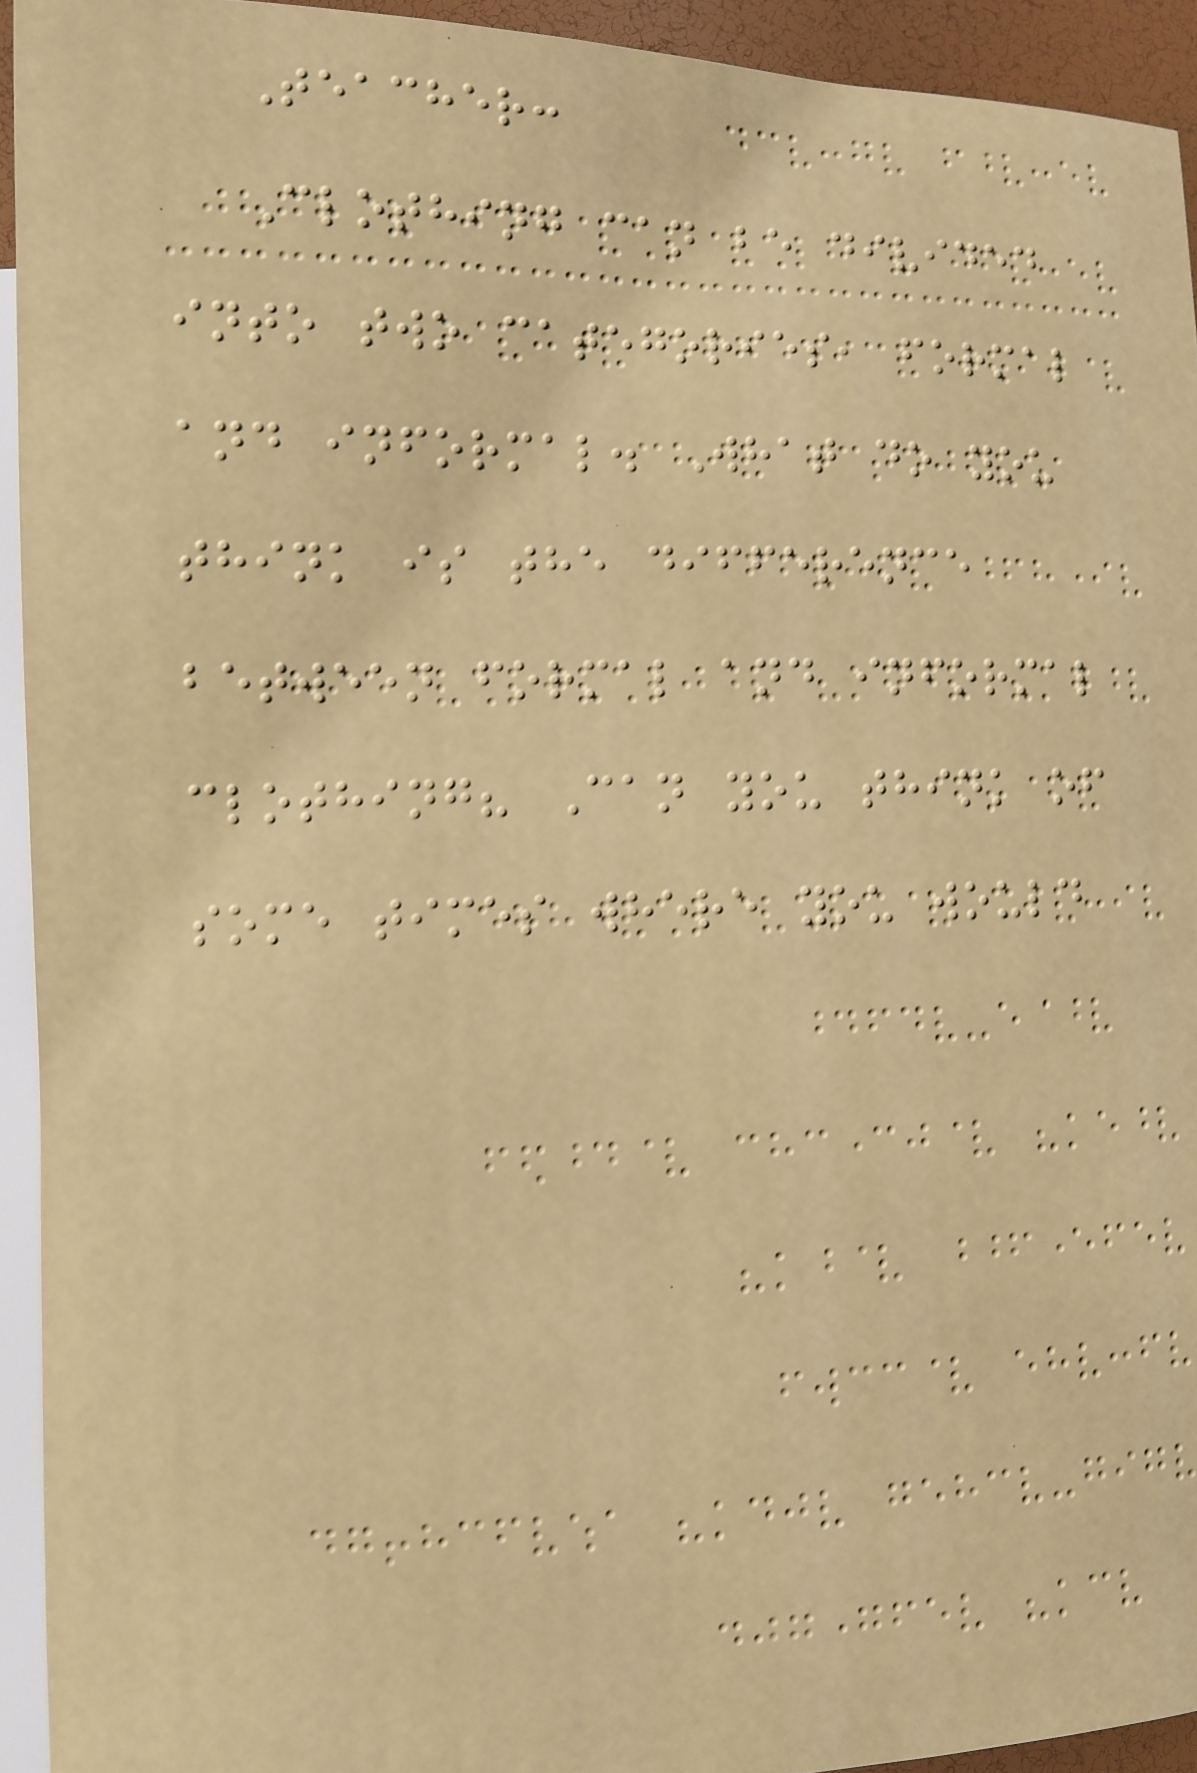Teacher:
Clothing can be divided
into two categories, formal
and informal. What do you
think is the difference
between formal and informal
clothing? Can you think of
some times where you would
